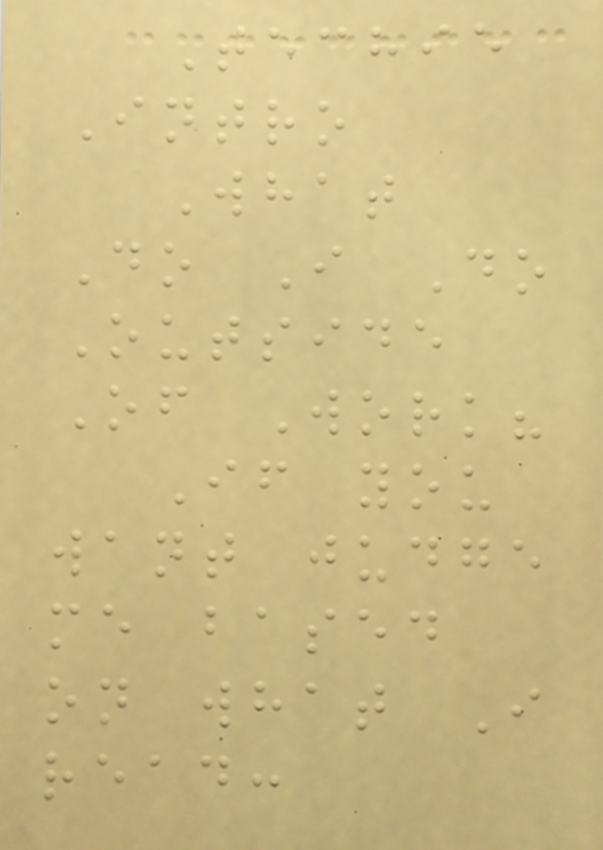Techie
Intro
What
Do I Do
Outside
Of Work?
If you
want judge
me based
on what I
read:
